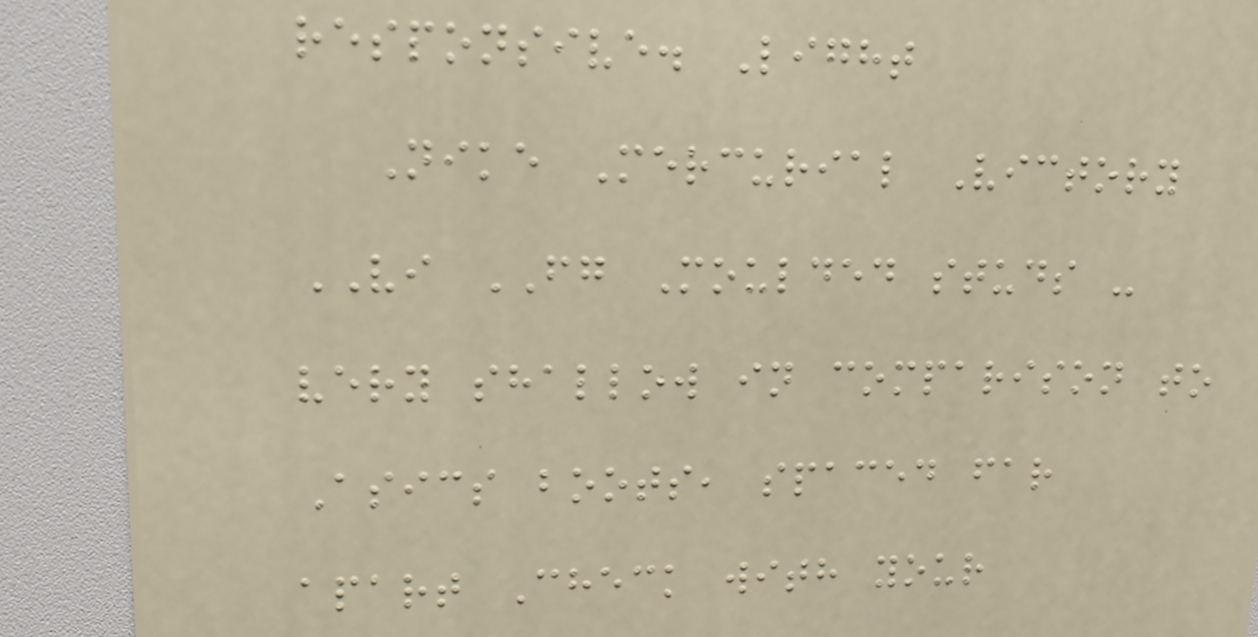responsive. Light
Nike Mercurial Victory
VI FG Moulded studs -
very shallow in comparison to
Asics boots, spaced far
apart Check with your
